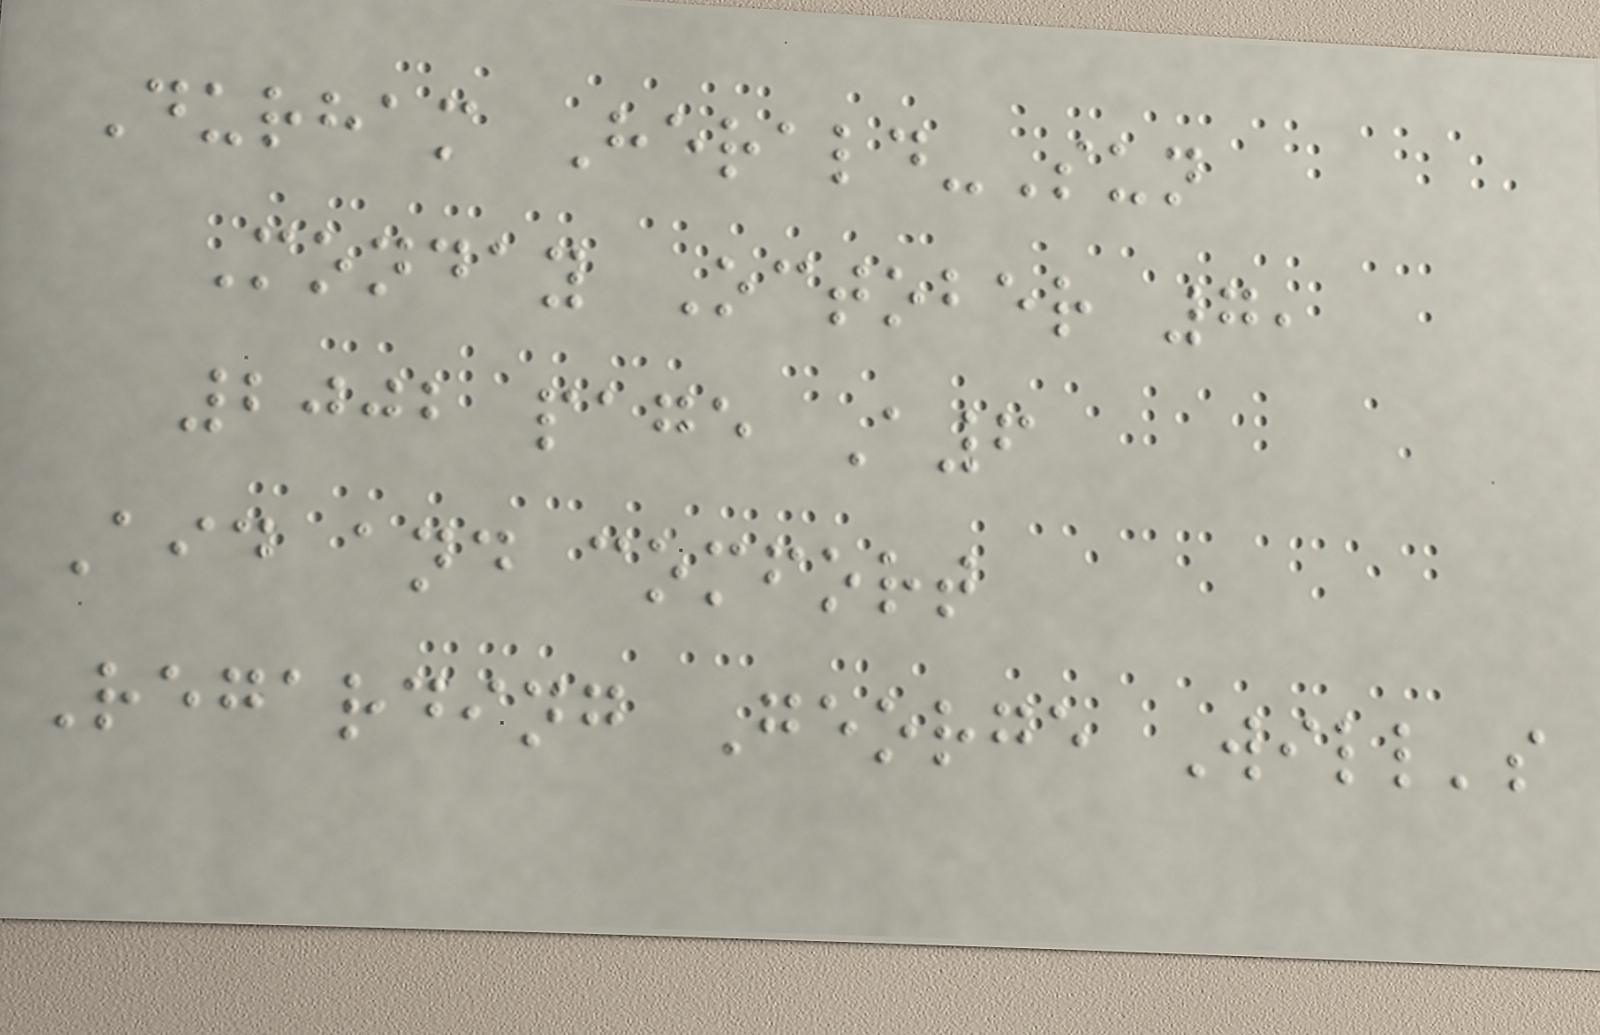Durham Herald-Sun
Monday October 7,
2002 page A6
Aid and comfort
Regarding George Will's
